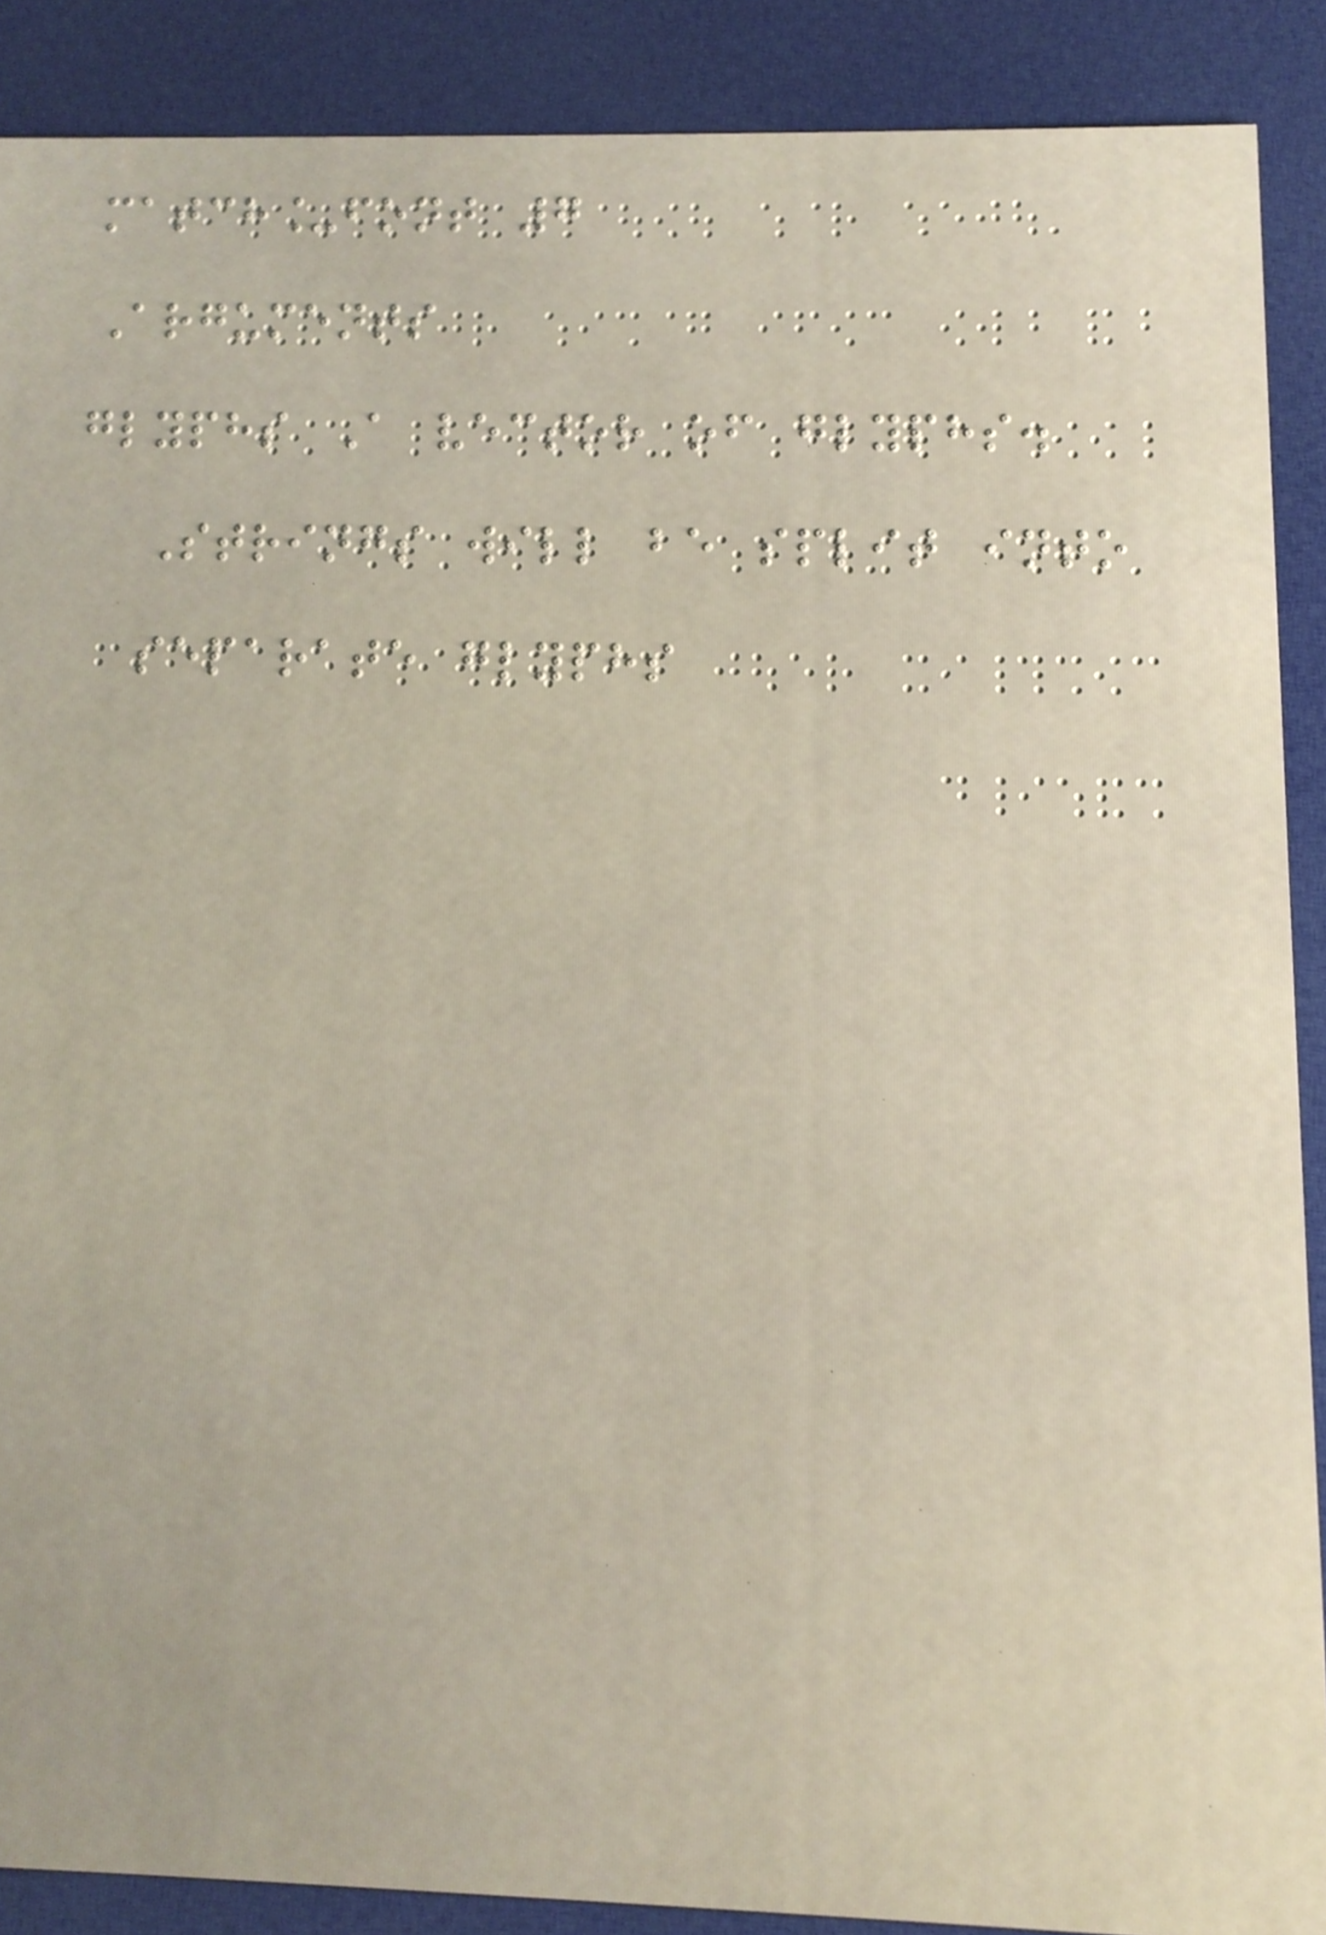match_font 7
Arguments
glyphs A vector of glyphs.
Strings will be split into
separate glyphs
